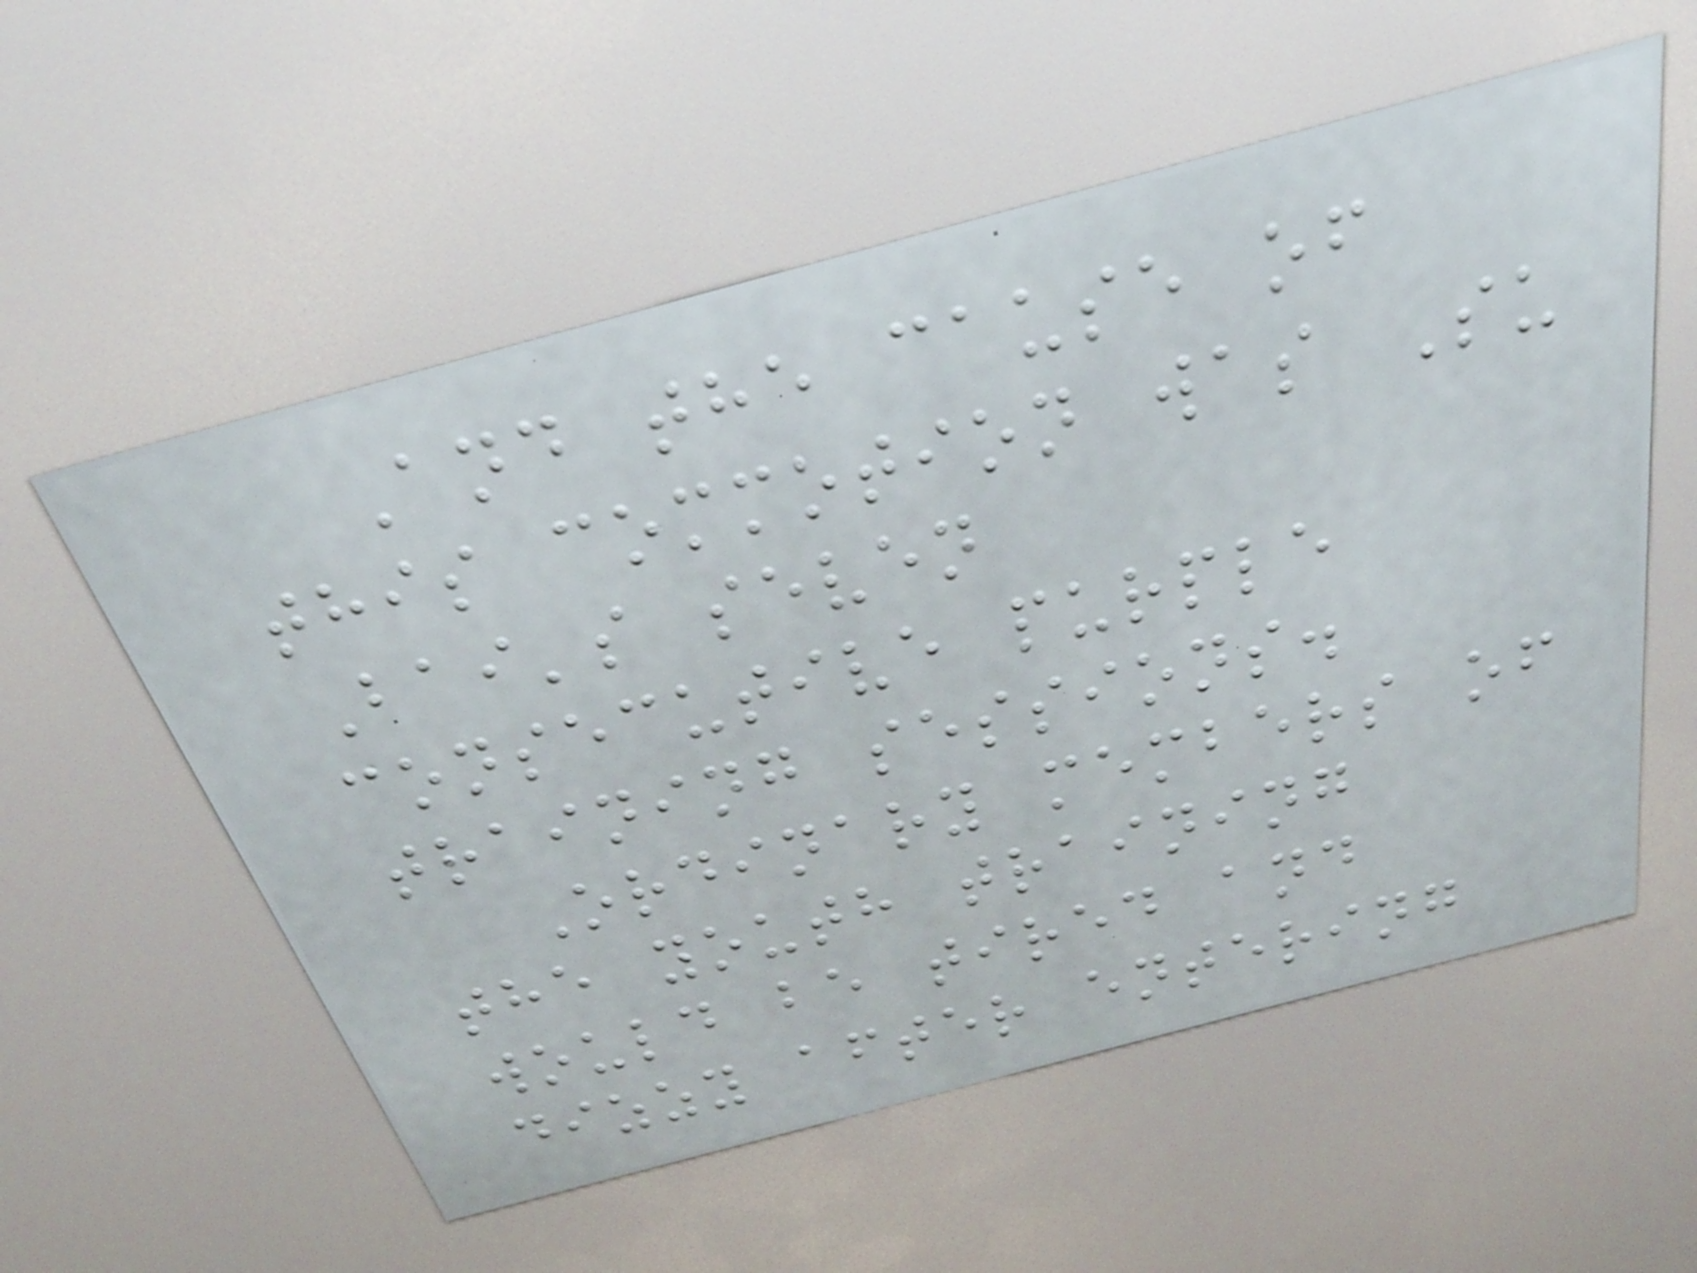And the cause of
this commotion was Su
Bai's seven
consecutive purple
training sessions.
Ordinary members of
the youth training
would be tired and
dizzy after entering
